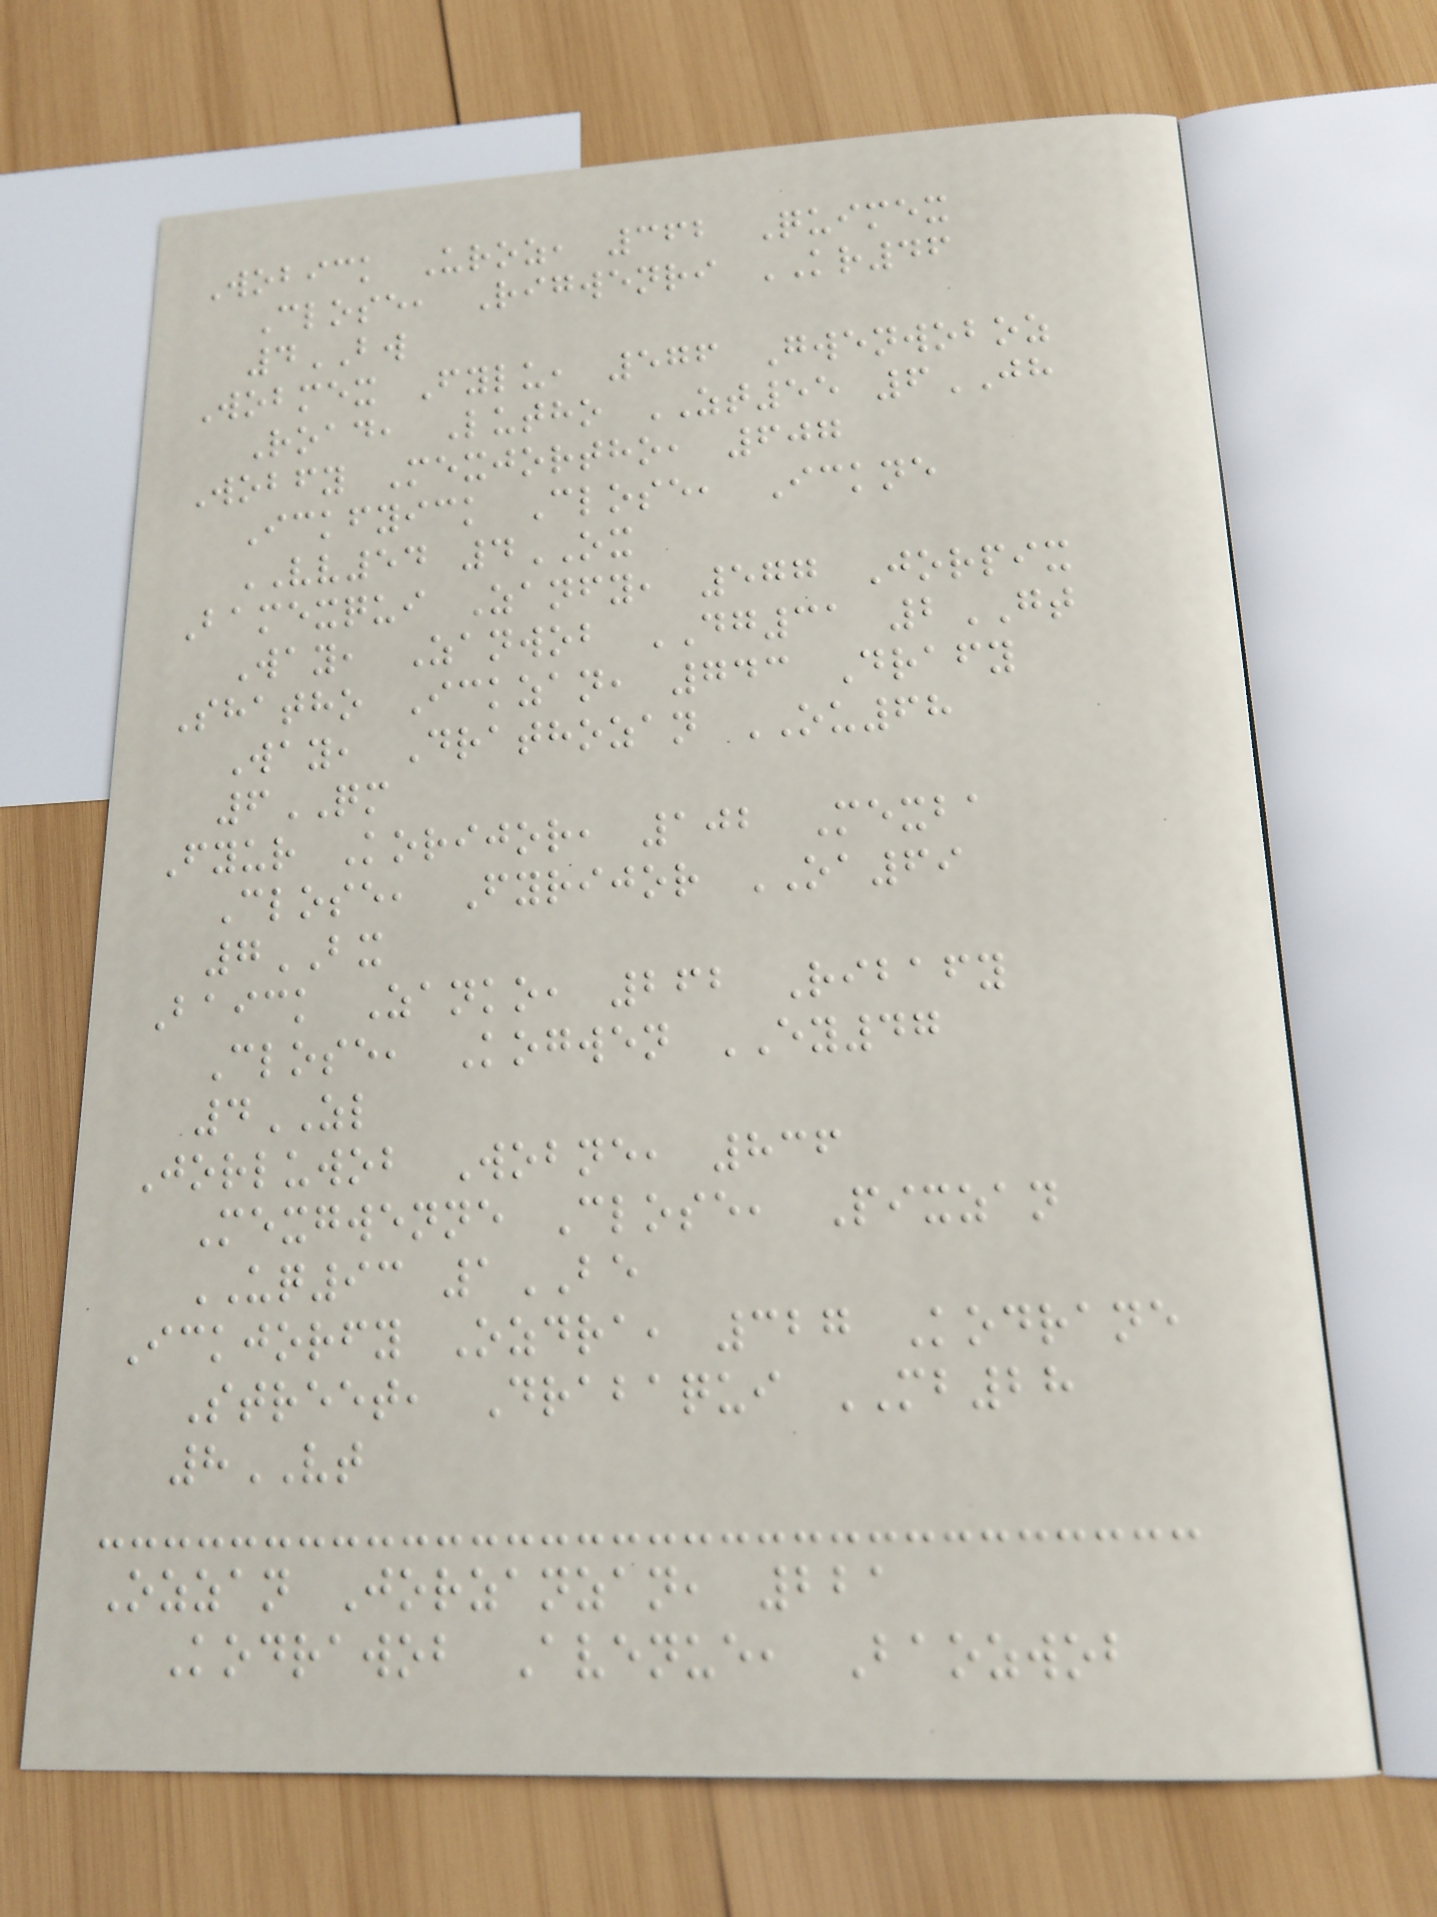Wobick Uroz, 362 Quimex
Close, Rigwenri KR46
4BW
Wobmex Fylu, 576 Gwenwoboz
Road, Lutho ZT55 6JH
Wobfy Mexjortho, 607
Ickfyick Close, Ickne
VV54 4OX
Bamexqui Zanfy, 577 Jorpix
Way, Zanwob DG31 2GT
Shatho Ickzan, 743 Drafy
Way, Drathozan OU68
6QM
Fyur Korijor, 102 Mexba
Close, Fyrijor OA69
7BX
Baick Zanko, 262 Ribafy
Close, Kogwen EY47
4ZL
Jorluwob Wobne, 836
Mexgwenne Close, Pixzan
UQ93 1BE
Ickjorfy Ozdra, 327 Kodrane
Street, Drabaqui MB28
8VT
Ozzan Jorzanzan, 221
Kodrawob Avenue, Baozwob
